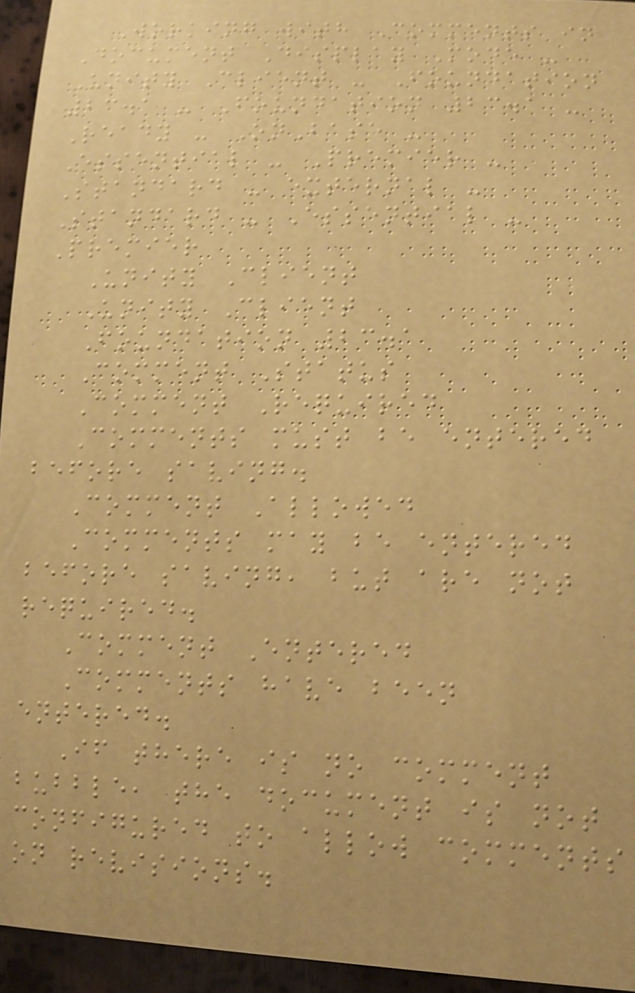Working with Comments in
Document Display Mode -
Unity Client - Foundation
23.1 - Foundation 23.1 -
Ready - OnBase -
Essential - Premier -
Standard - external -
Standard - Essential -
Premier
Unity Client
Unity Client
Foundation 23.1
Comment Status
Comment Required
Comments must be entered
before saving.
Comment Allowed
Comments may be entered
before saving, but are not
required.
Comment Entered
Comments have been
entered.
If there is no comment
bubble, the document is not
configured to allow comments
on revisions.
